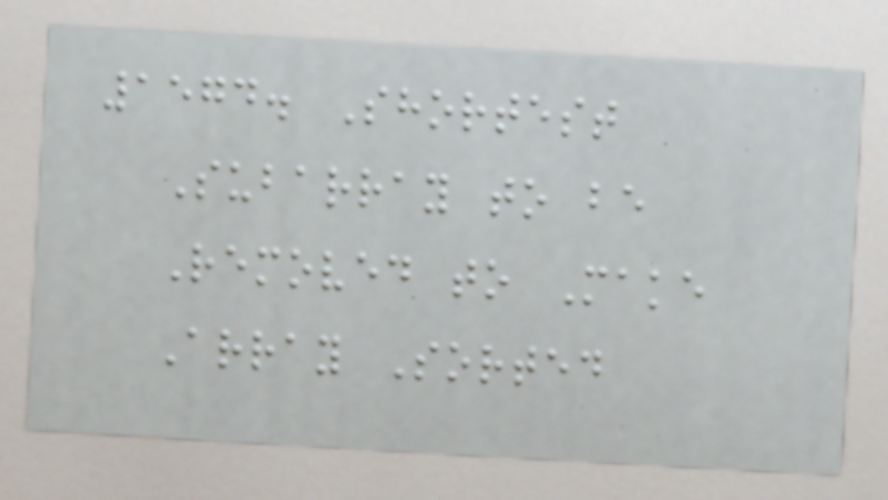1574. Shortest
Subarray to be
Removed to Make
Array Sorted
